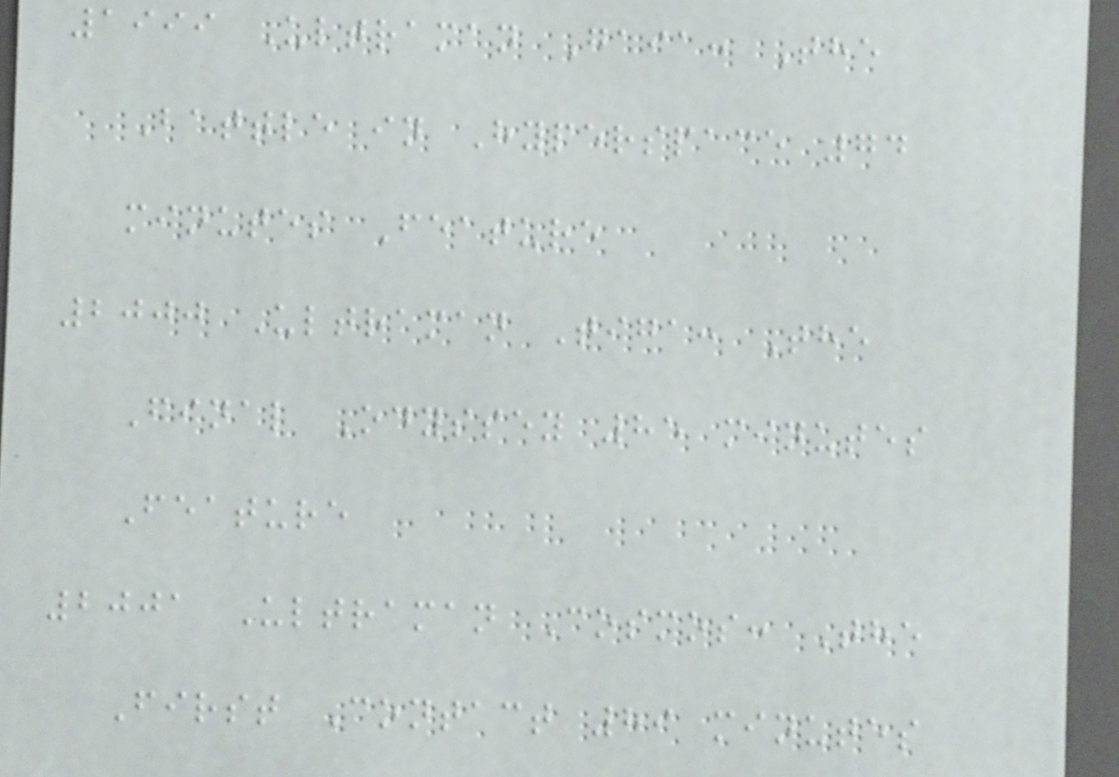1999 Ultraman Gaia: The
Battle in Hyperspace 74
minutes Feature
2000 Ultraman Tiga: The
Final Odyssey 85 minutes
Feature
2001 Ultraman Cosmos: The
First Contact 89 minutes
